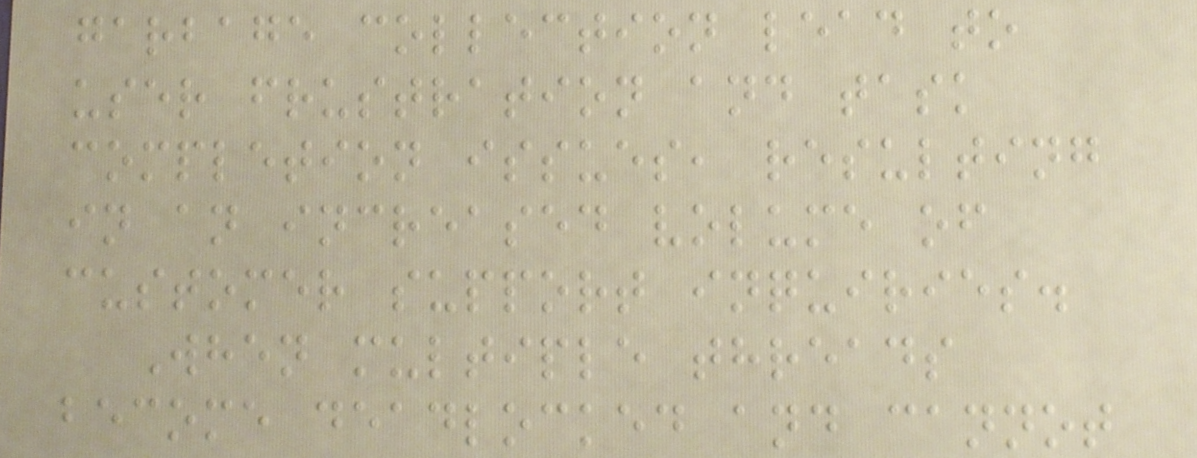garbage collection lead to
user frustration and task
completion issues, resulting
in an increased volume of
customer support inquiries.
When multiple threads
become deadlocked and cannot
